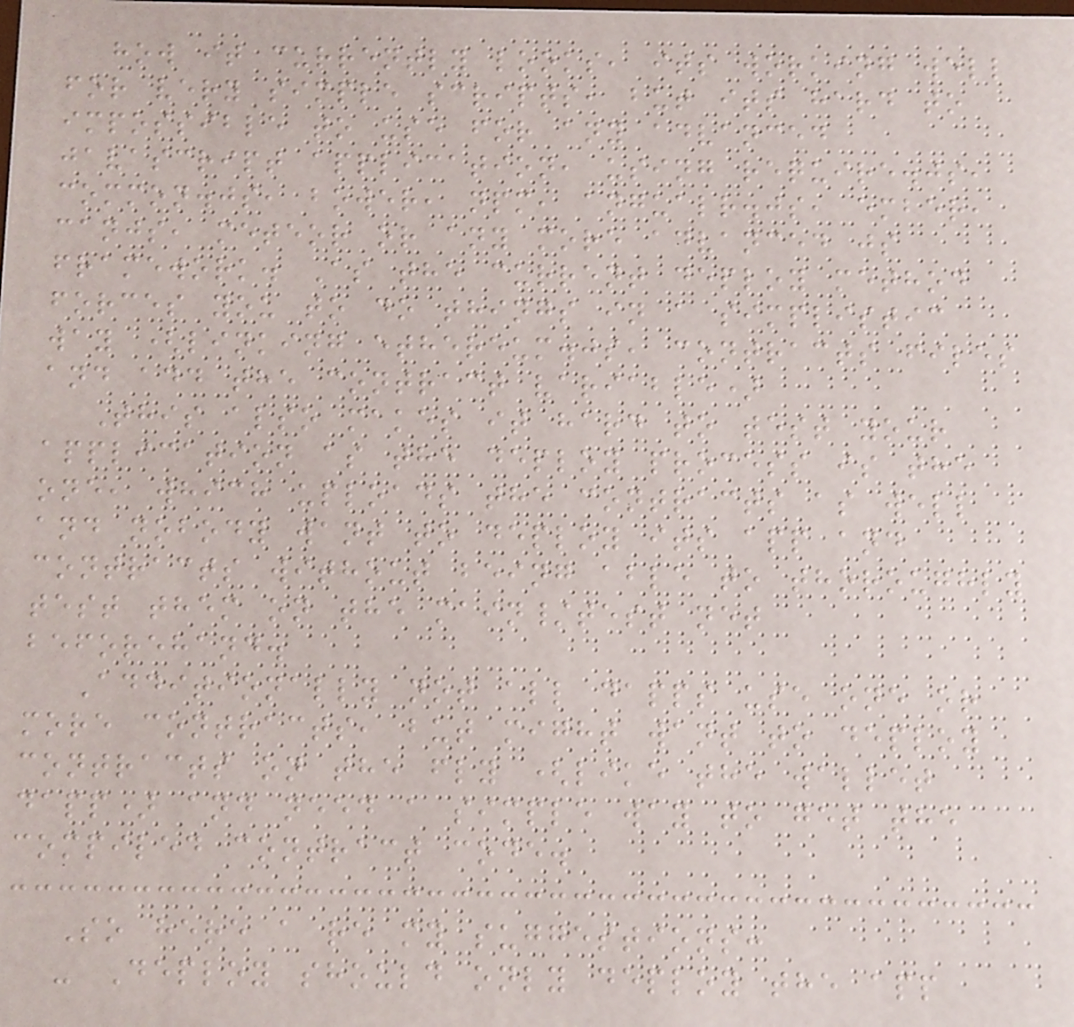how it currently looks, its working well
for very simple scripts, but its hard to
impossible to use for any advanced
javascript application, using require.js,
common.js, bower, npm, angualr.js, ember,
canjs, meteor or any more advanced js
framework. As the current deploy method
forces you to do things in a simplistic
way (linking ethereum.js, contracts files
and add the contract variable)
This also makes it hard to test your
application as the deploy process is the
one, which uploads the contracts as well
and nobody want to deploy its app and
contracts without being able to thoroughly
test them on the main/test net
beforehand.
Additionally not all dapps use one or
more contracts, but might want to deploy
contracts on the fly (like the wallet
dapp) and need a simple way to get the
compiled contract code.
So here a re my suggestions:
- Deploy should only deploy the app
